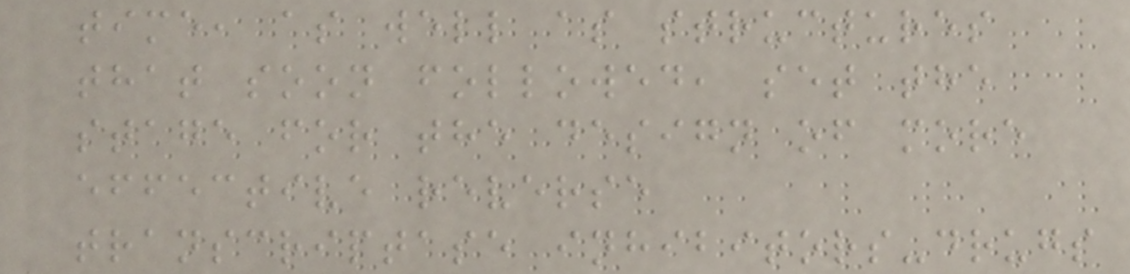time, as well as structures
that soon followed, set the
stage for the design of more
effective reverse
transcriptase inhibitors-drugs
